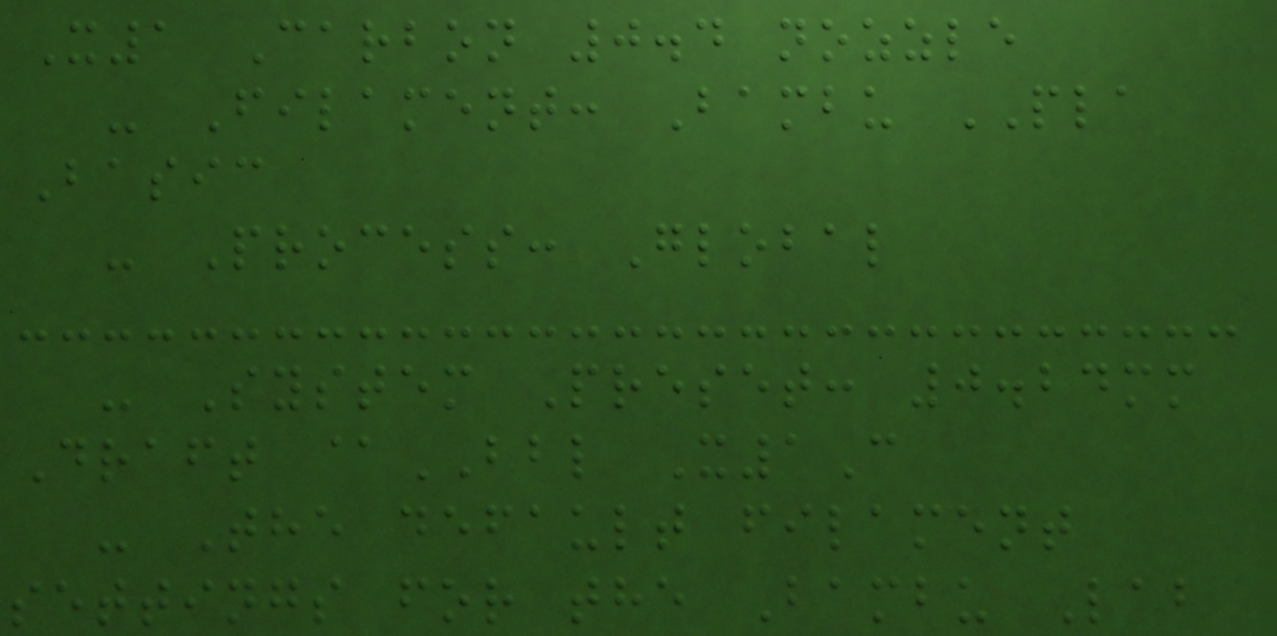X1 Carbon 0.4 nozzle
- Filament: Bambu PLA
Basic
- Process: Global
- System Preset: 0.24mm
Draft @BBL X1C
- The default filament
settings for the Bambu Lab
